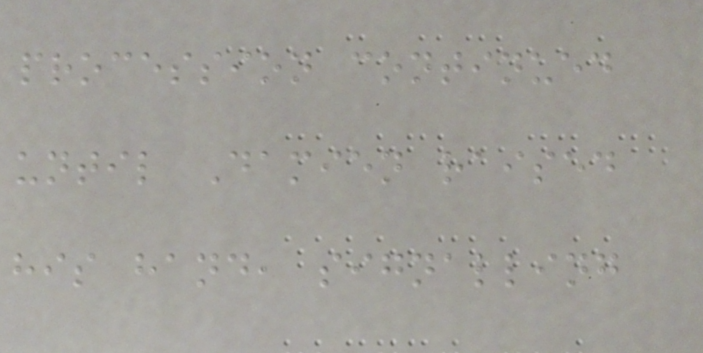procession continued
until Damien raised
his hand, signalling
